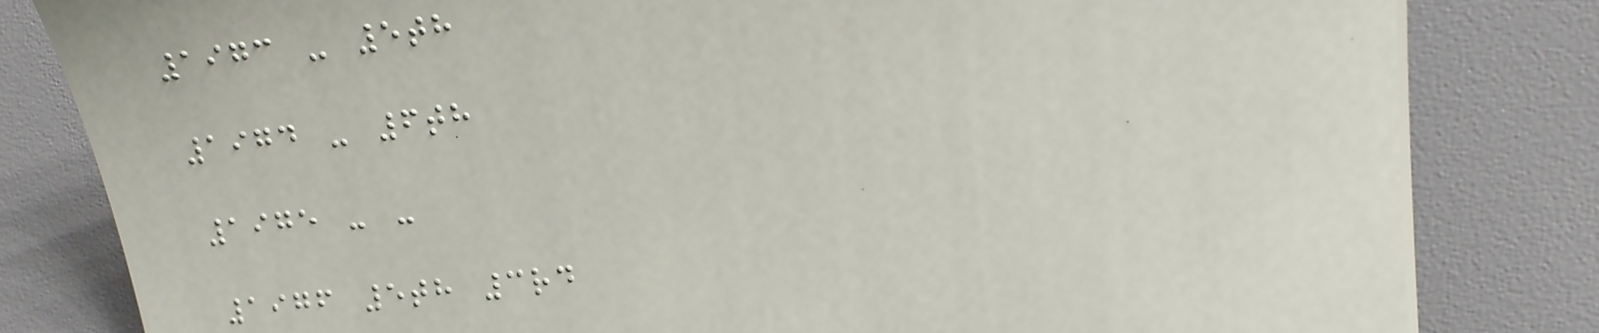1973 - 5th
1974 - 6th
1975 - -
1976 5th 3rd
